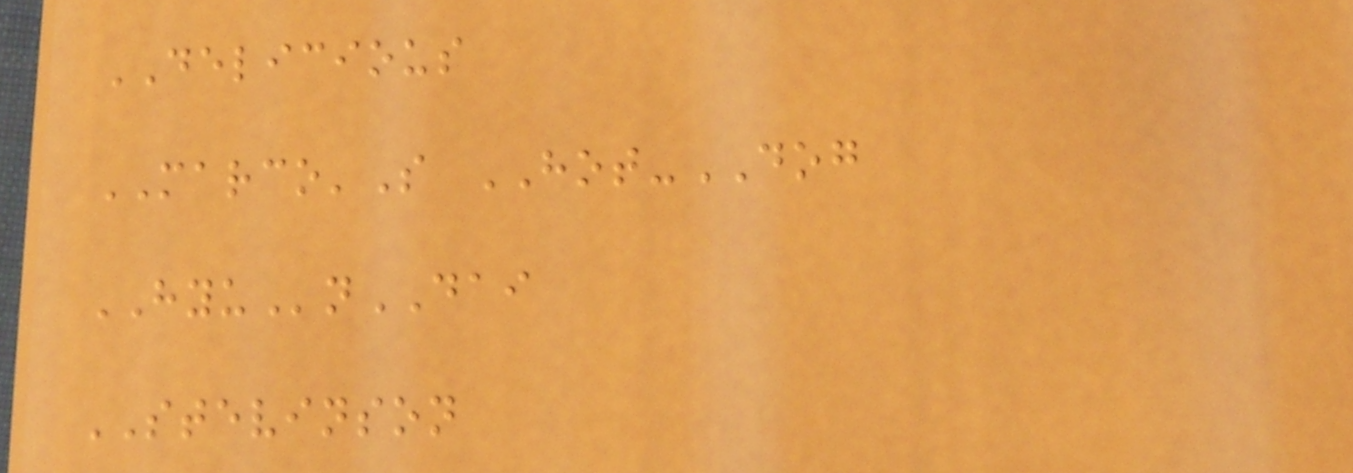DELICIOUS
MARCO'S HOT-DOG
HYUnDAI
STEVINSON
